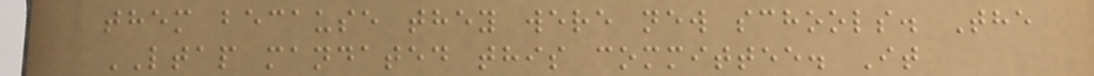them because they were new schools. The
LTAP mandated this committee. It
